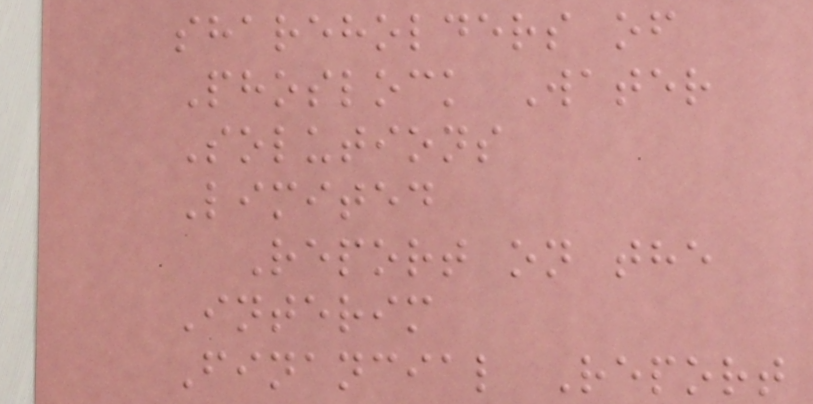shareholders of
Phoslock Water
Solutions
Limited
Report on the
Interim
Financial Report
